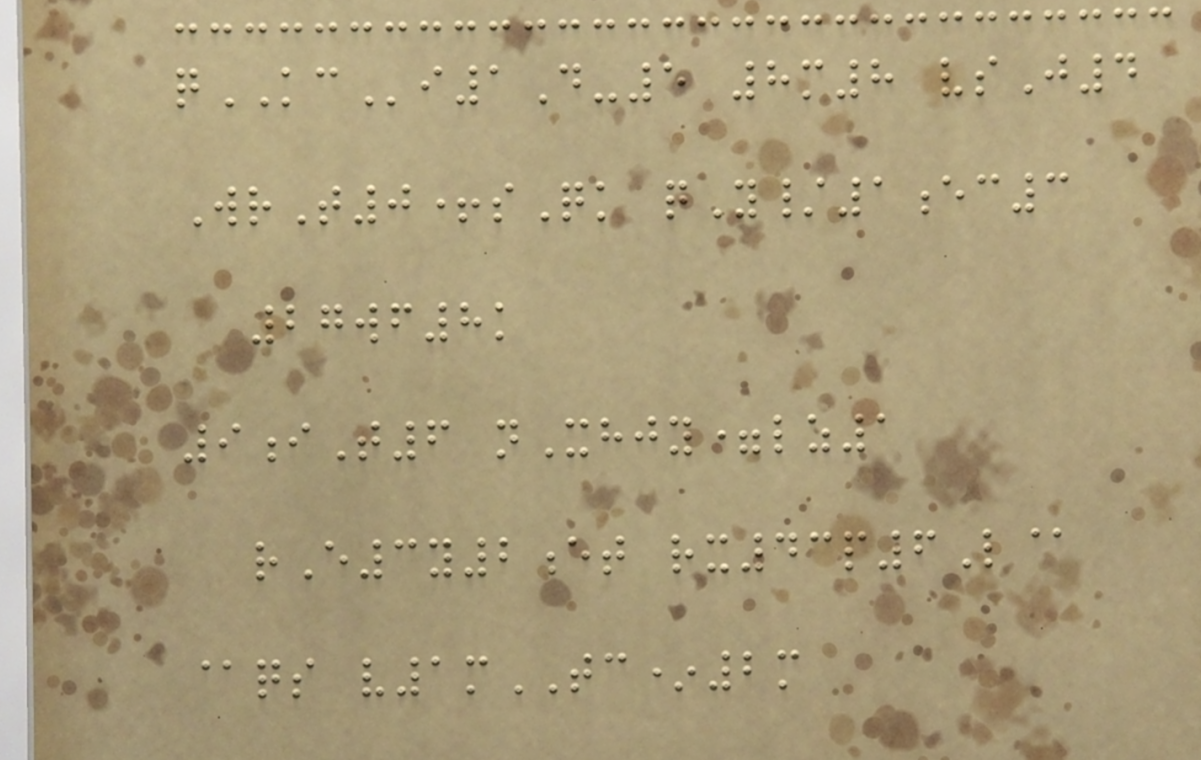qKCi1D-5 8m8 vsJ4
WrT0+sQk qY/1ec3
27wf8k
9iT6 nXhjy=lz1
rE3y2et rx43p6L@
@qs v1mTC*2m
